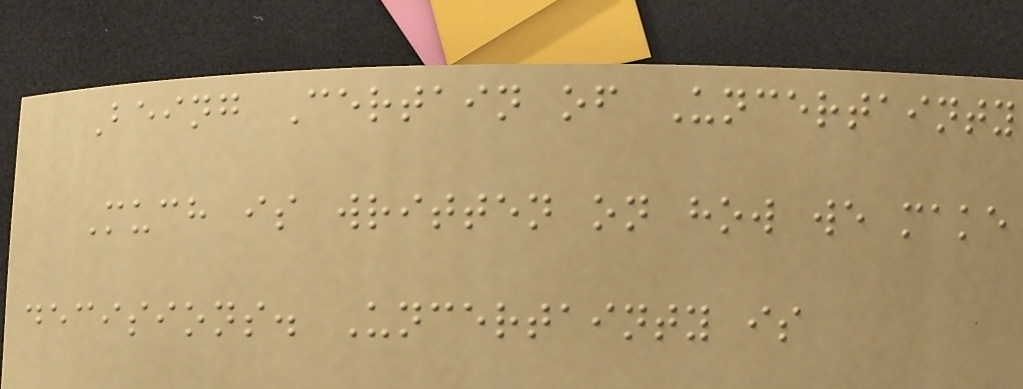Being Certain of Uncertainty
Much is written on how we make
decisions. Uncertainty is
